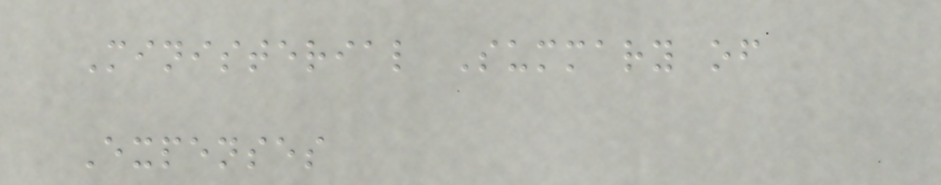Ministerial Summary of
Expenses
